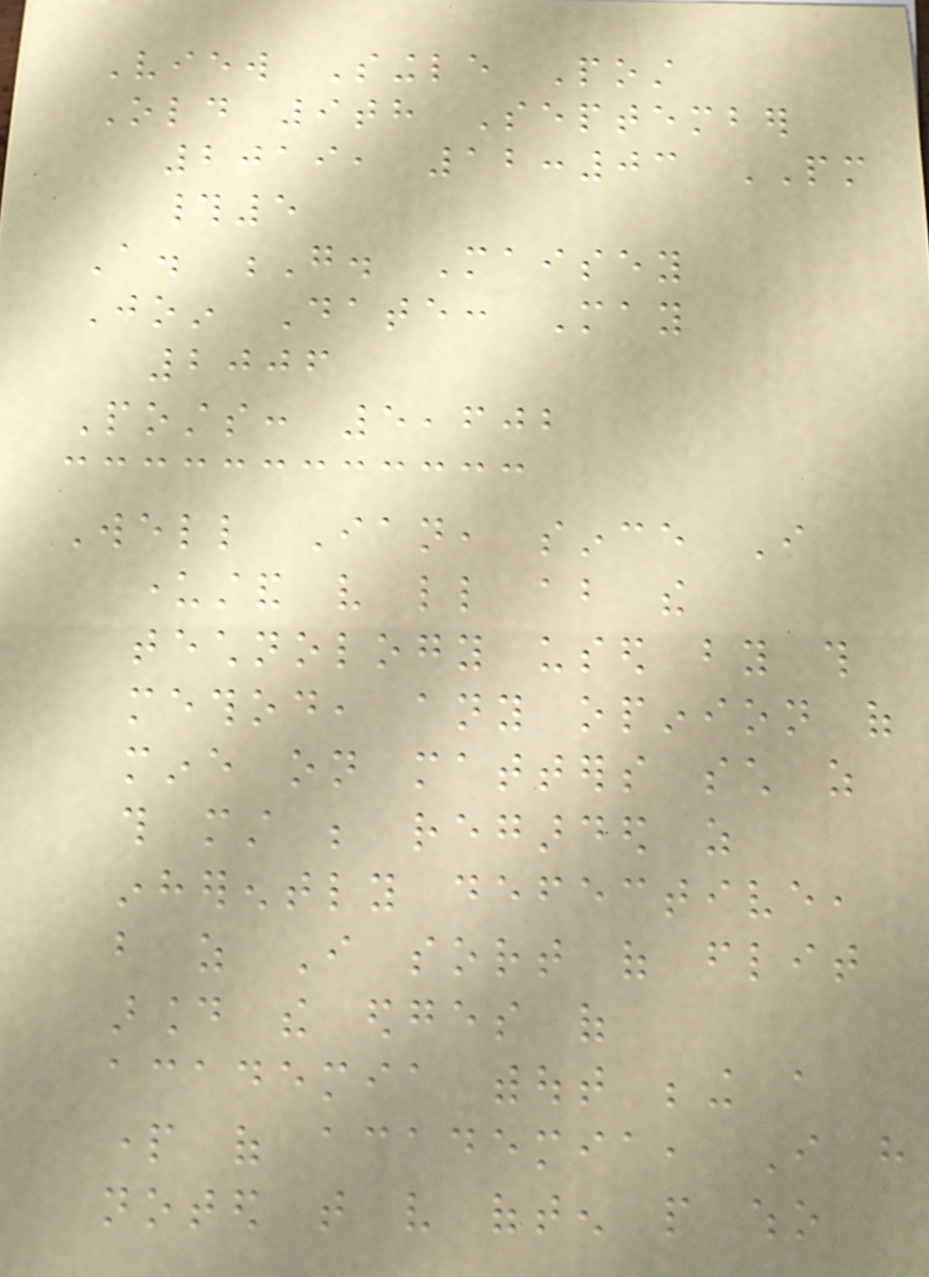View Single Post
Old 9th September
2019, 12:03 PM
#5
A. G. Maisey
Join Date: May
2006
Posts: 5,602
Well Ian, since I
understand very little about the
technology used by this
method, any opinion of
mine on matters such as
this must be regarded as
inherently defective,
but as I sort of flit
around the edges of
academia without being a
part of academia, I have
noted that very often people who
